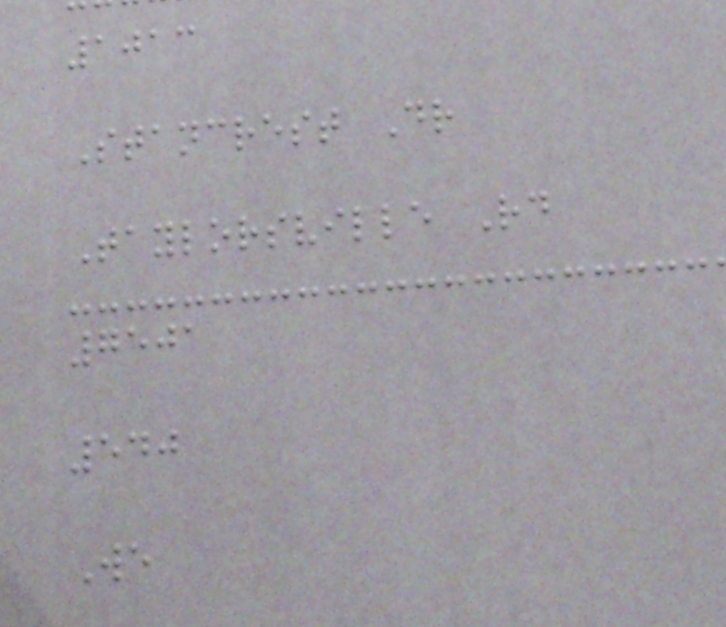1013
Stancrest Dr
Taylorsville Rd
7501
540
We
